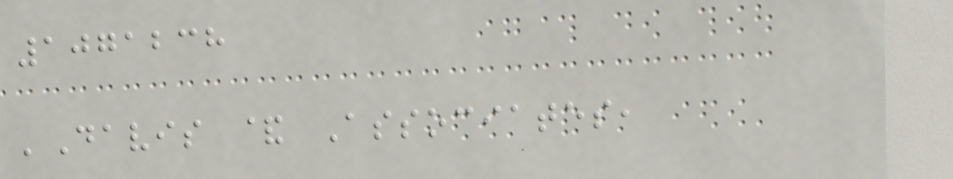1071238
'Davis & Associates,
